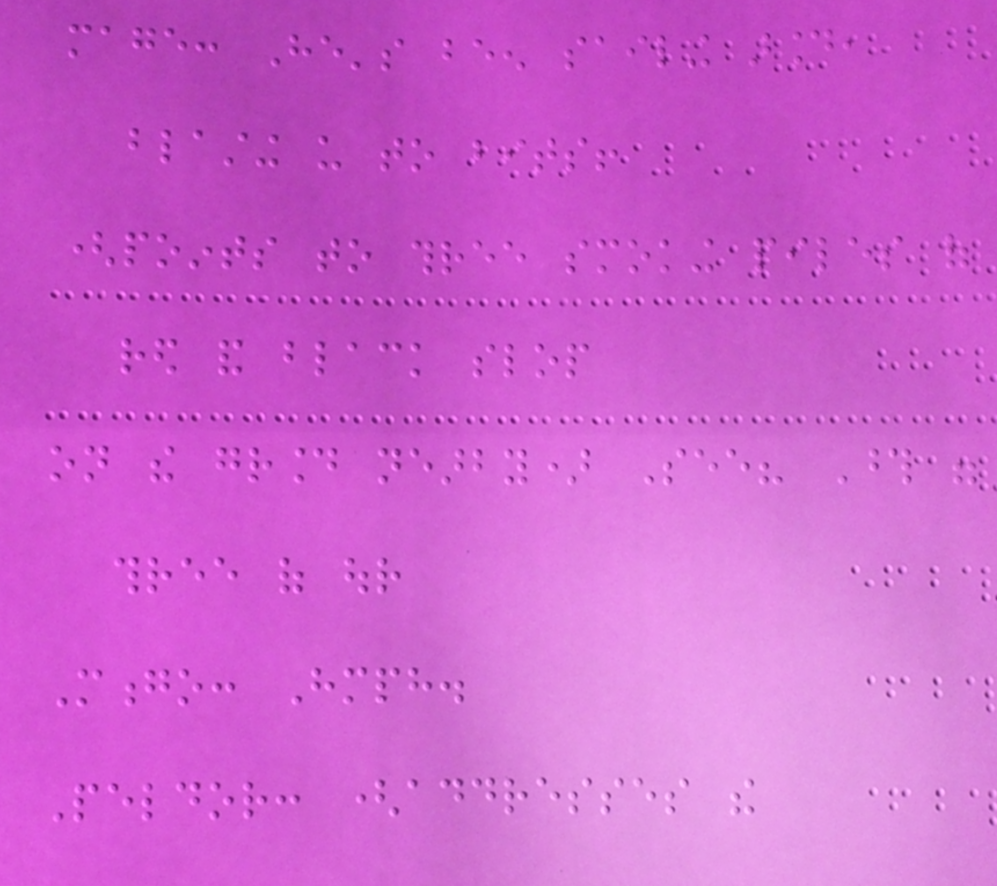mage: He's been sailing around,
blasting us to bits!
(points to three smoking piles of
red and black slop
on the ground nearby) See? Those were
three of our
Mongo: Hmph.
Peldor: (addresses the
